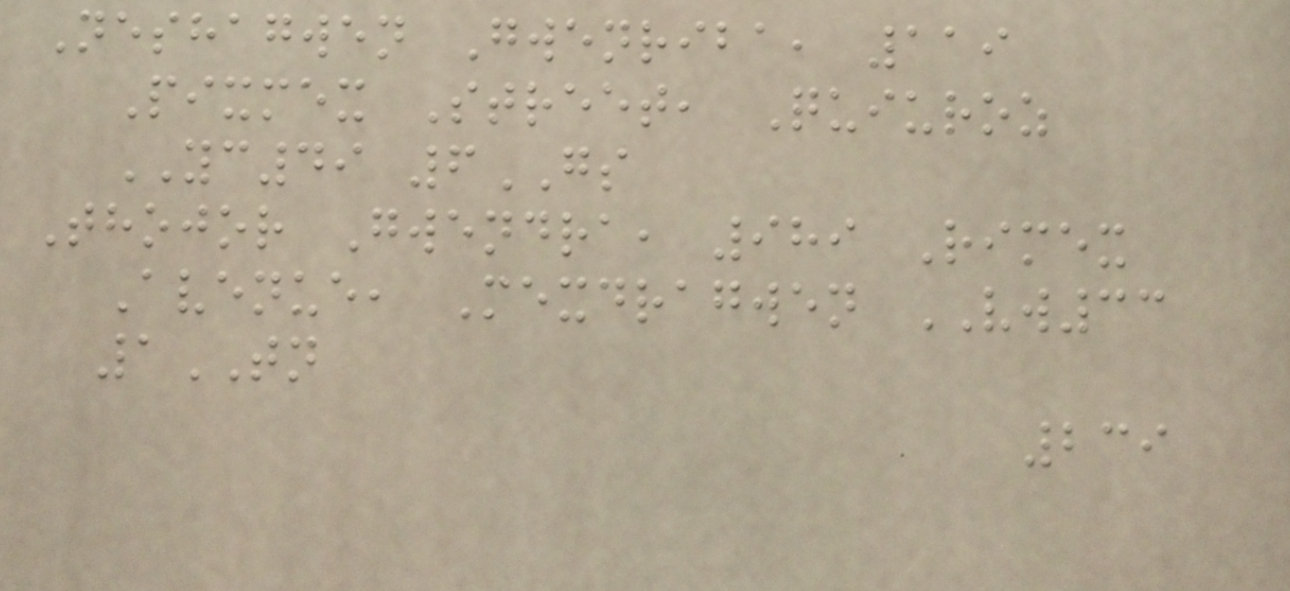Neshagwen Gwenriba, 119
Pixmex Street, Quiuroz
YC49 6GS
Thojor Gwendra, 989 Rimex
Avenue, Mexdragwen VW33
1TN
239
